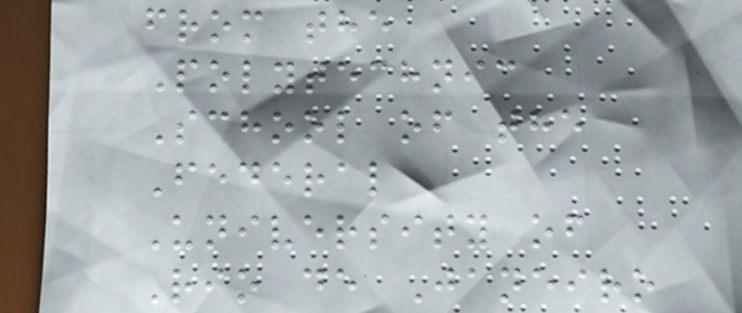from the
Polytechnic
School of the
Federal
University of
Rio de Janeiro
